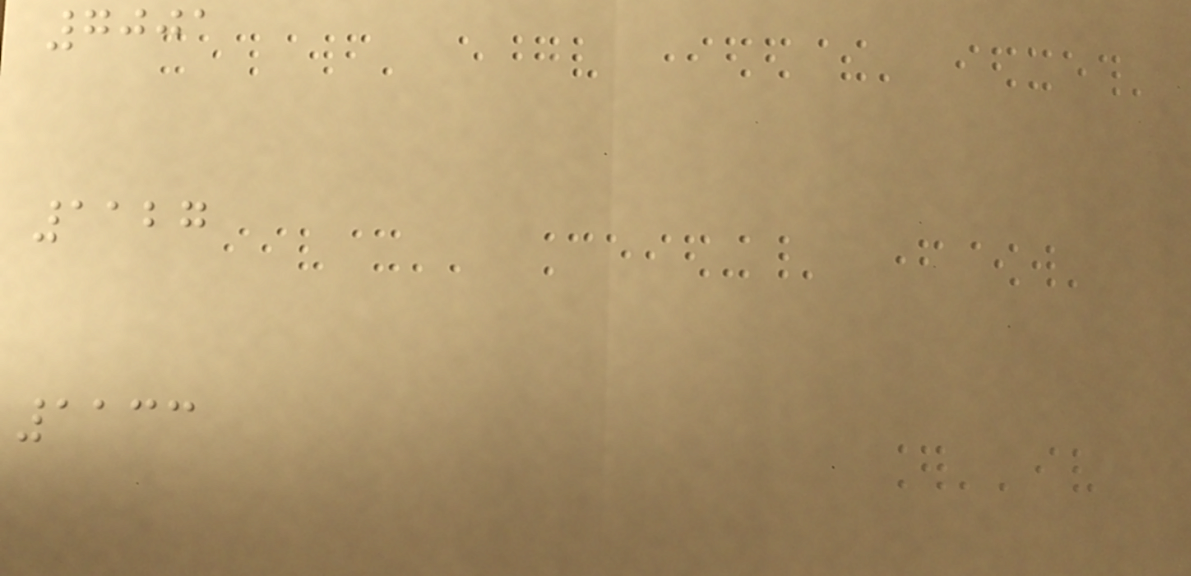7001
1127
1133
